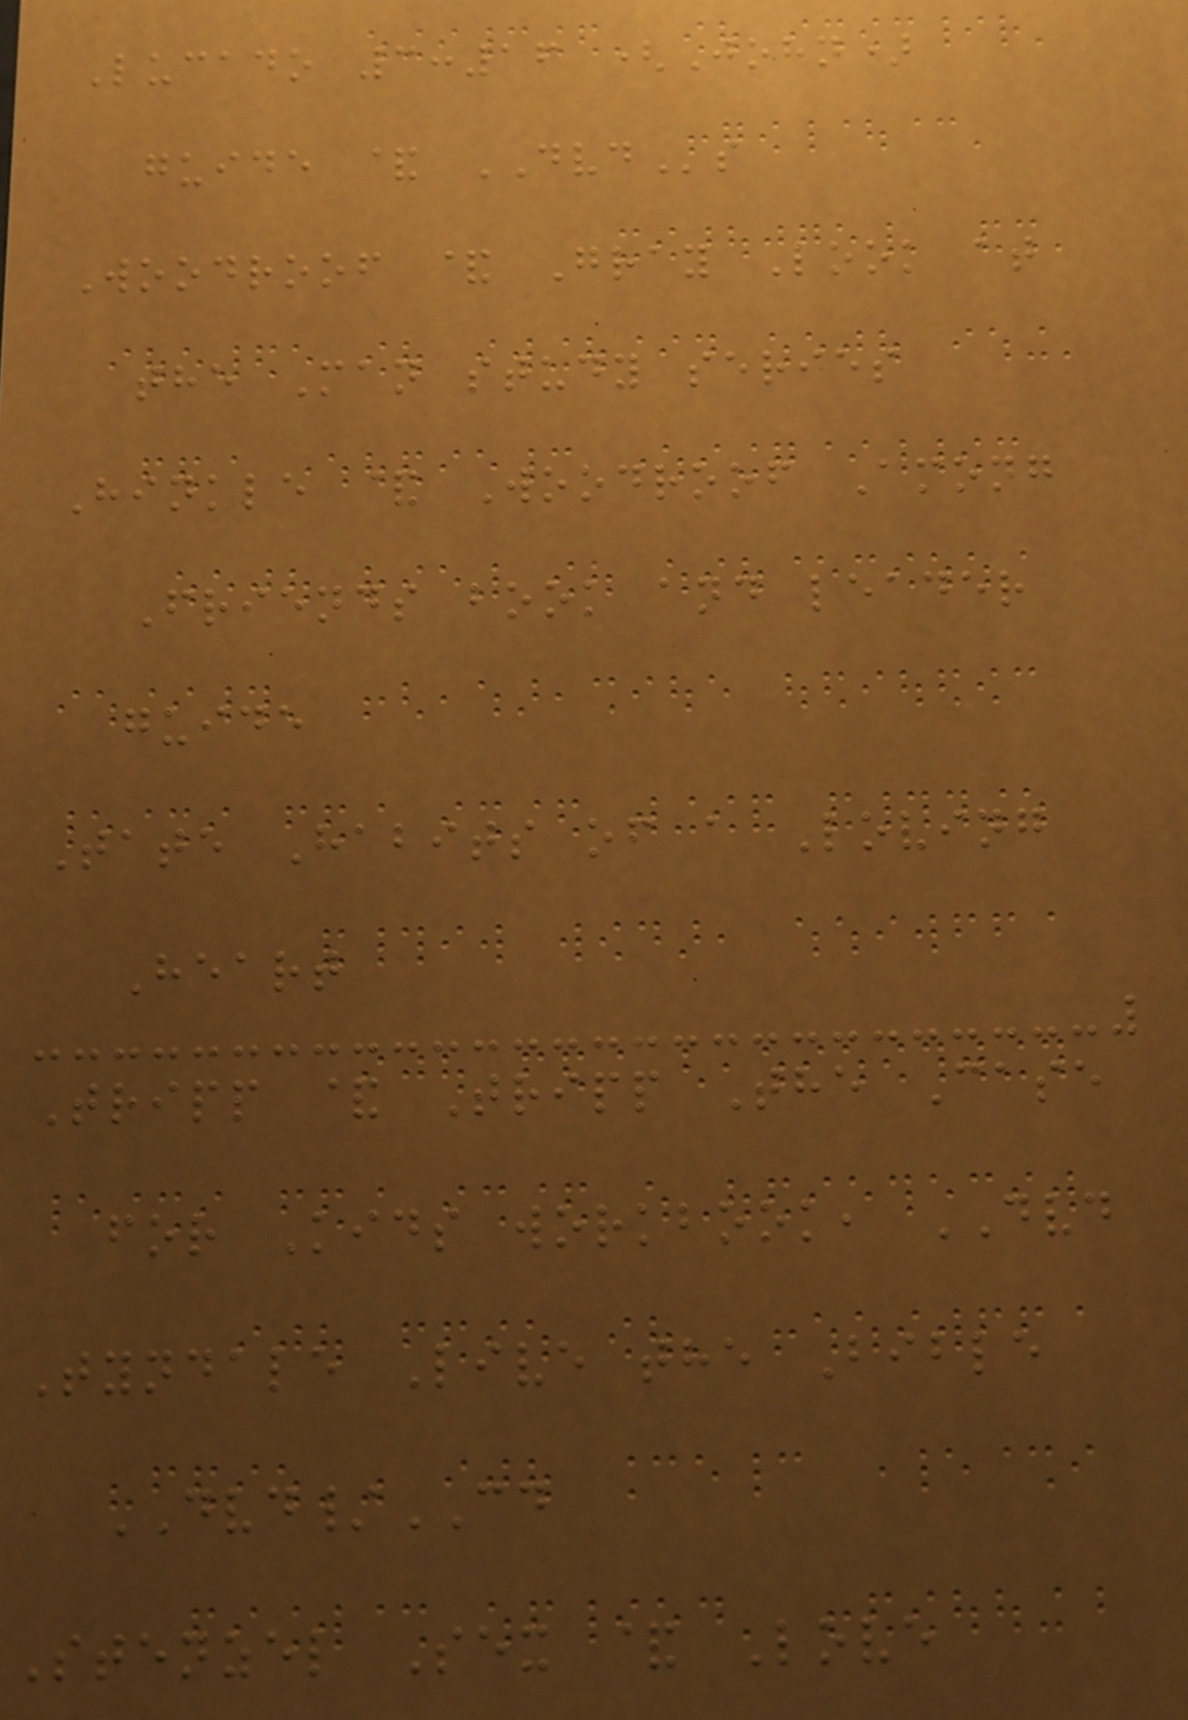Lucado 3:16 (John)
guide & DVDs
Woodroof & Gray Look at
the Man study series
Hinkle & Woodroof Among
Friends book and leader
guide
Tate Habits of a Loving
Heart
Tripp & Tripp The Case
for Kids workbook, DVD
Tyndale Live the Bible
DVD/CD
Stenzel Sex & Love
